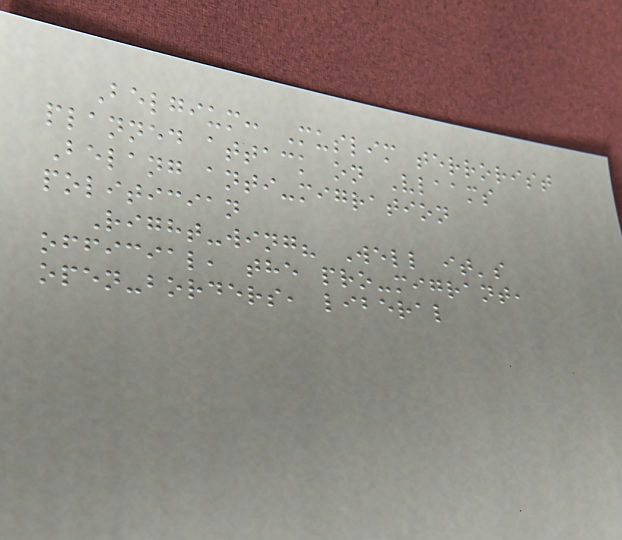Belgium: Muslim terrorist
planned attack on Vlaams
Belang anti-migration
politician
Right-wing? Well it's
official, the pro-migrant,
open-borders, liberal
